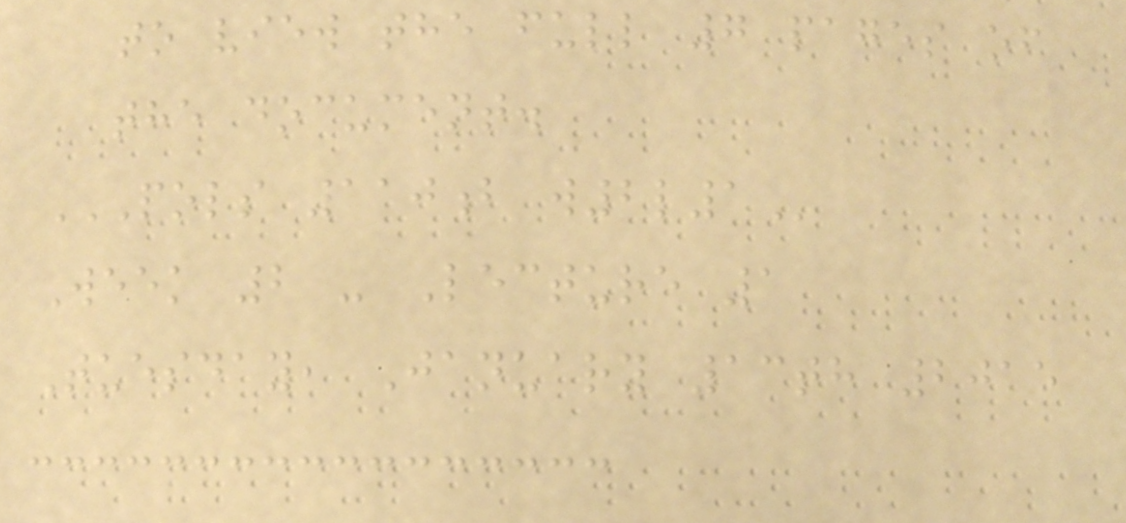to view the full 7 pages of
the document.
POLS 110B W2L1
Week 2 - Lecture 1
Tuesday, January 13th 2015
